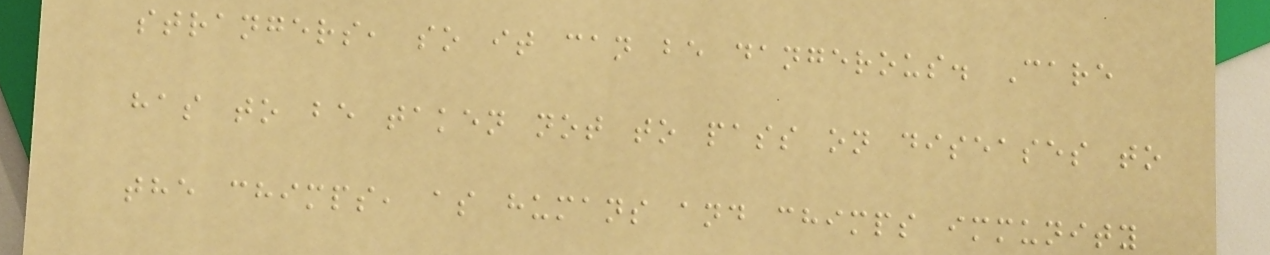strangers, so it can be dangerous. Care
has to be taken not to pass on diseases to
the chimps, as humans and chimps immunity
